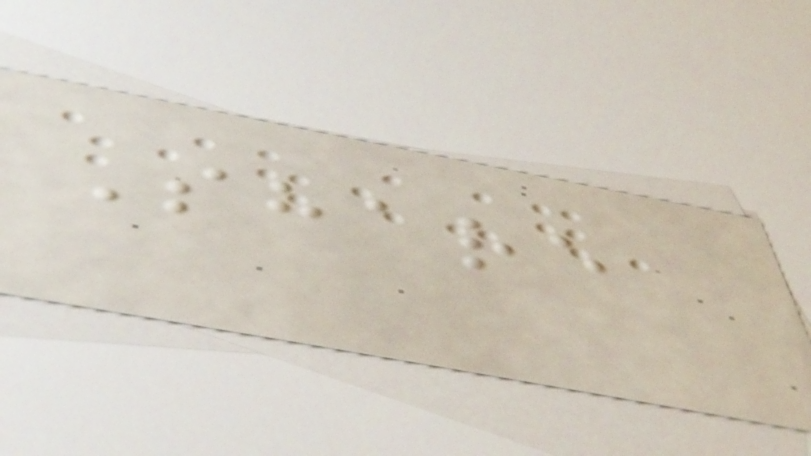Share
